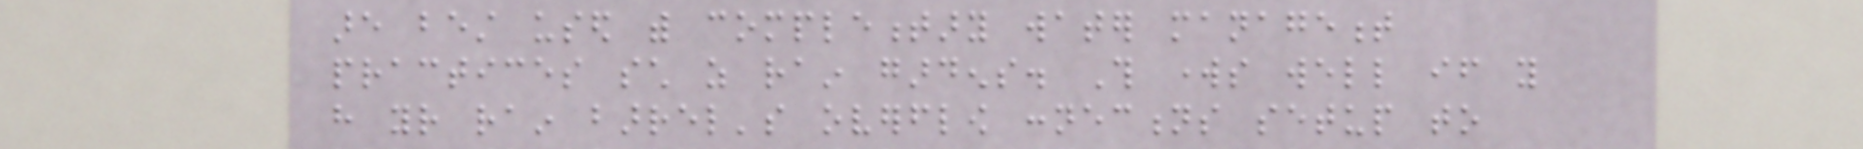are best used with complementary water management
practices such as rain gardens. This works well if you
have your rain barrel's overflow connections setup to
